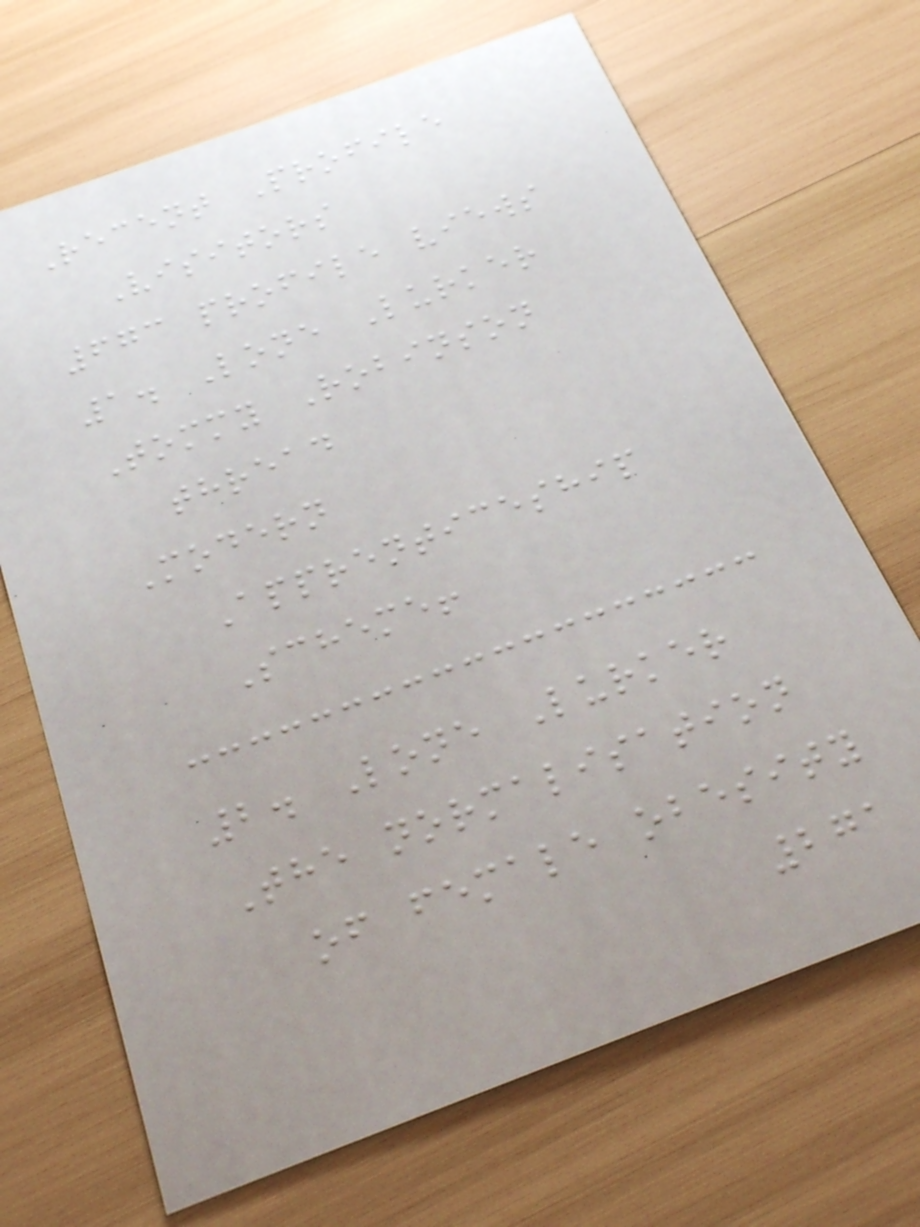Recent Profile
Visitors
673 profile views
1. Lone Lurker
Tommy Robinson
thread
Modern
Apprenticeship
Scheme!
2. Lone Lurker
The normalisation
of female obesity
271
